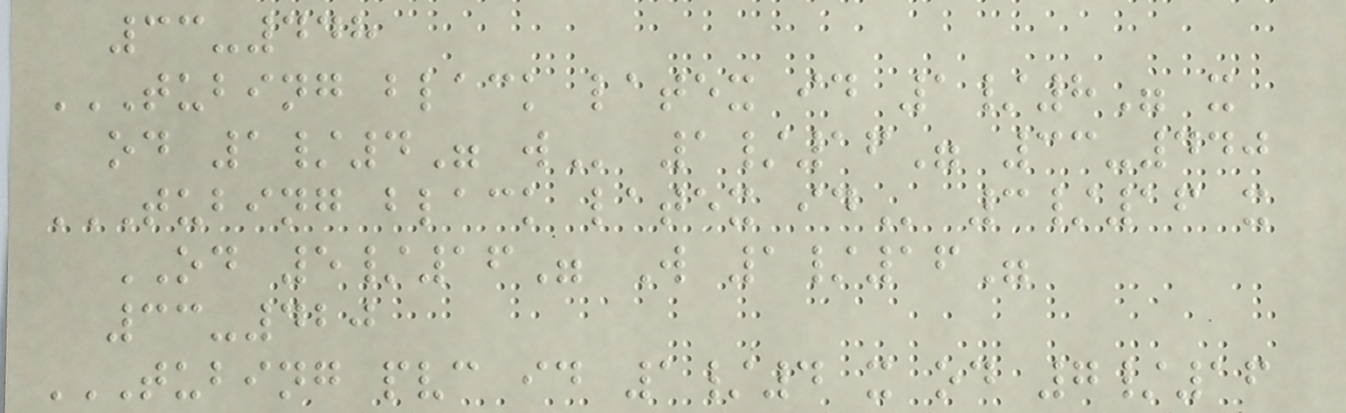33-448
TUBING BLACK LATEX ID 1/8" X
OD 1/4" W 1/16" 33-440
TUBING BLACK LATEX ID 3/16 x
OD 5/16" W 1/16"
33-420
TUBING PVC ID 1/4 X OD 7/16
